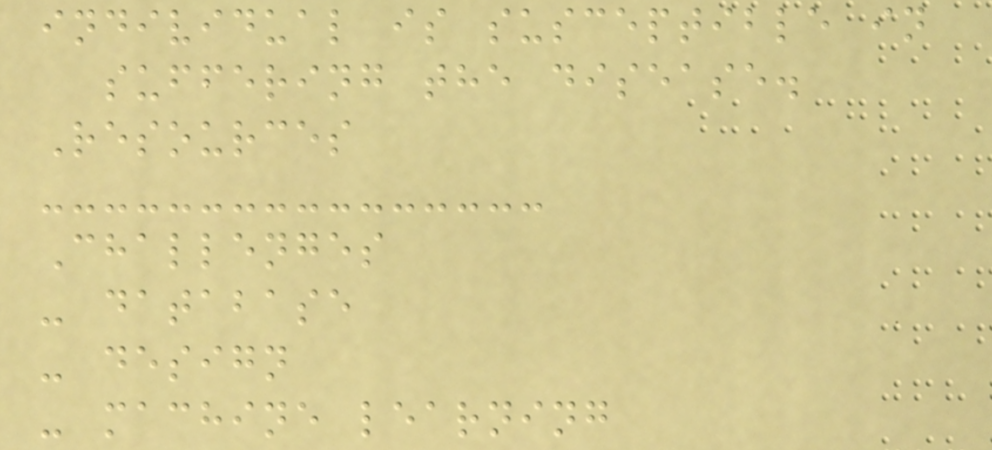individual is susceptible in
suffering the disease.
Resources
Challenges
- database
- design
- machine learning
